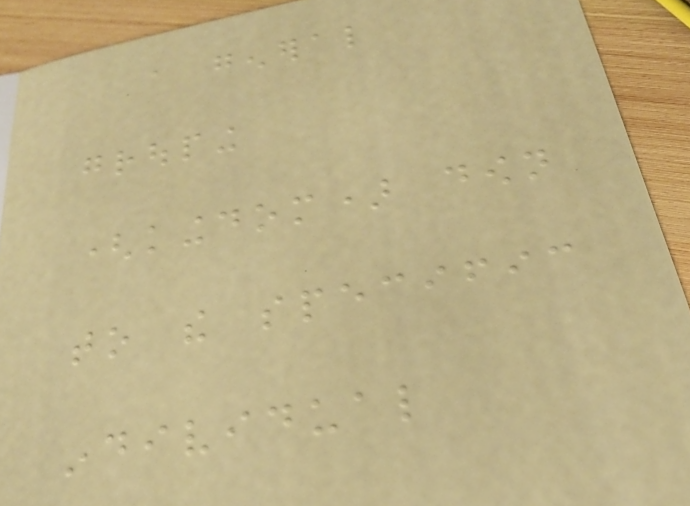a general
grouping
(kingdom) down
to the specific
individual
